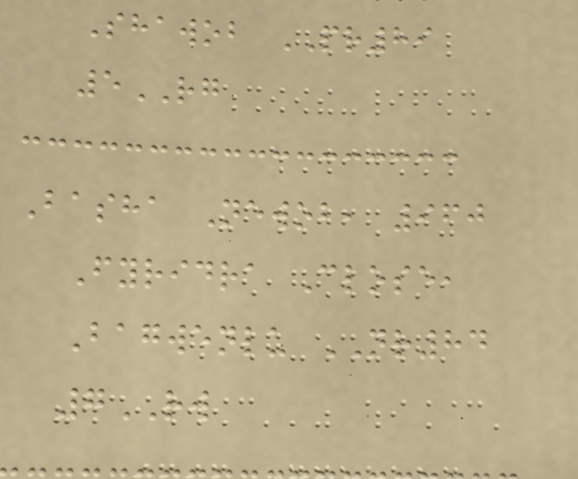Shawob PR89
5RG
Basha Newob, 960
Fyridra Close,
Bagwenlu NR84
7RW
